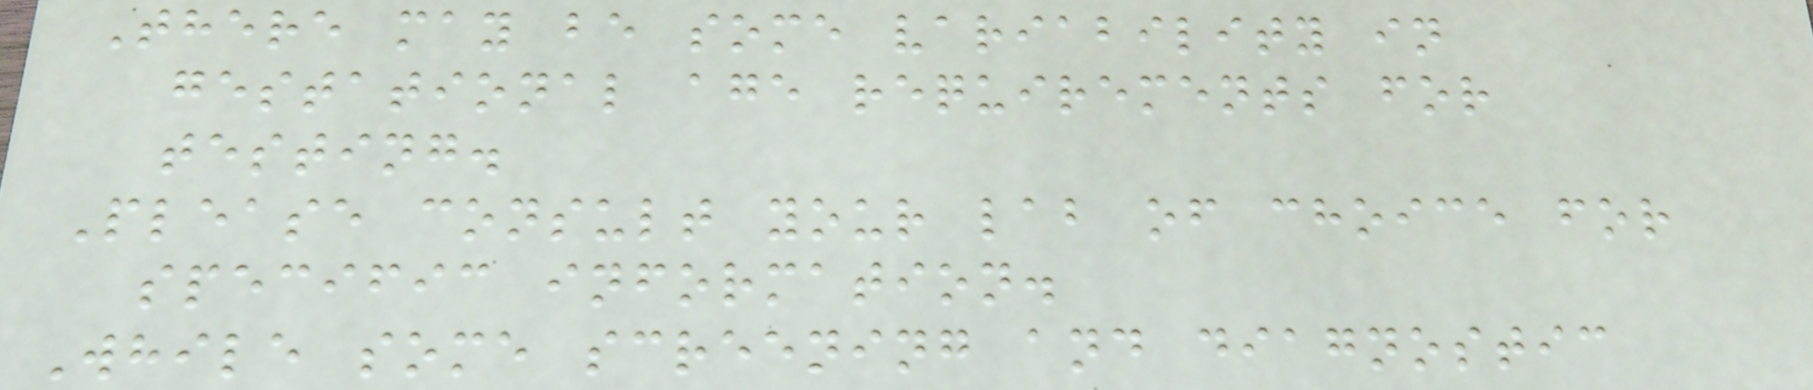There may be some variability in
gestational age requirements for
testing.
Please consult your lab of choice for
specific information.
While some screening and diagnostic
